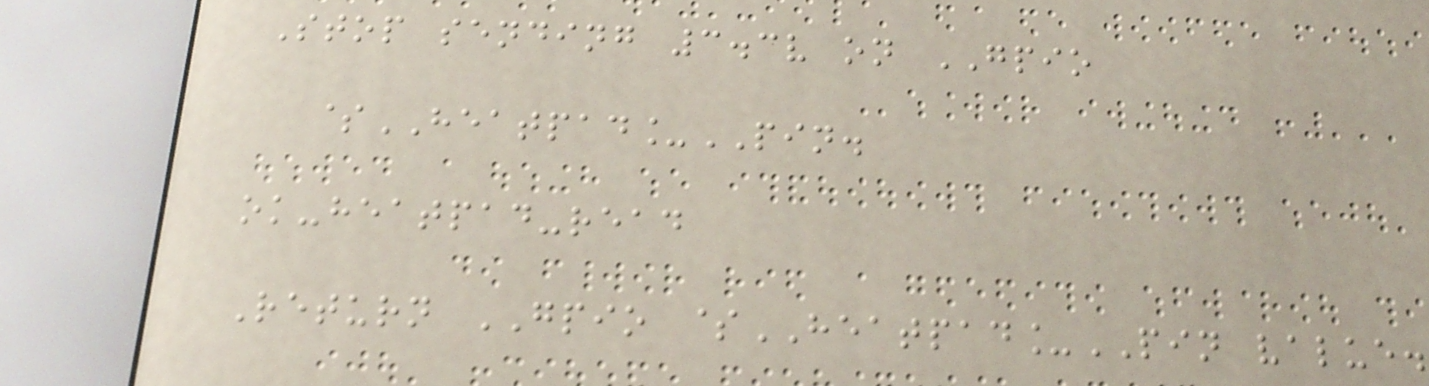Stop sending 3.3v on GPIO
$HEATPAD_PIN.
ok-heatpad-read
Return GPIO $HEATPAD_PIN value.
